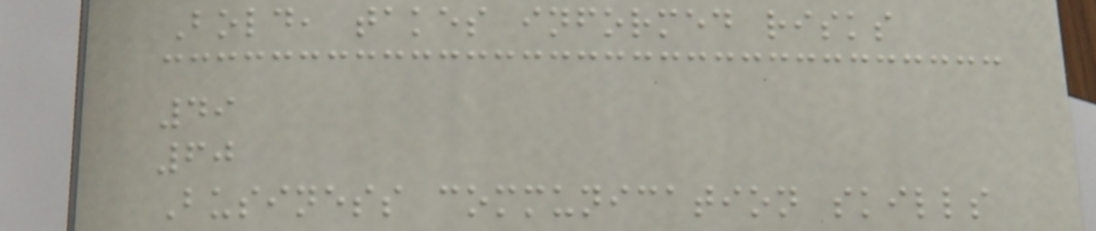Bold, takes informed risks
49
60
Business communication skills
